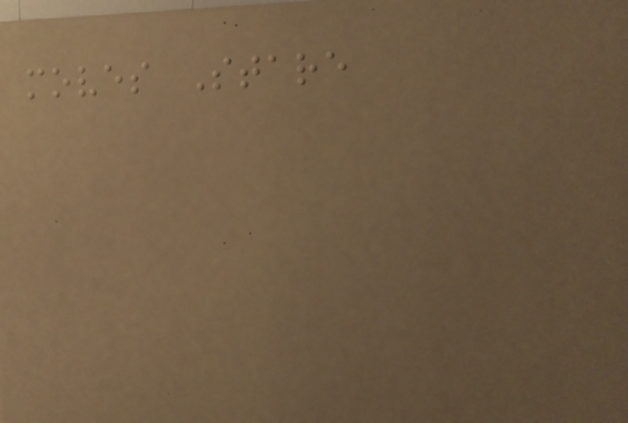moves Stare
